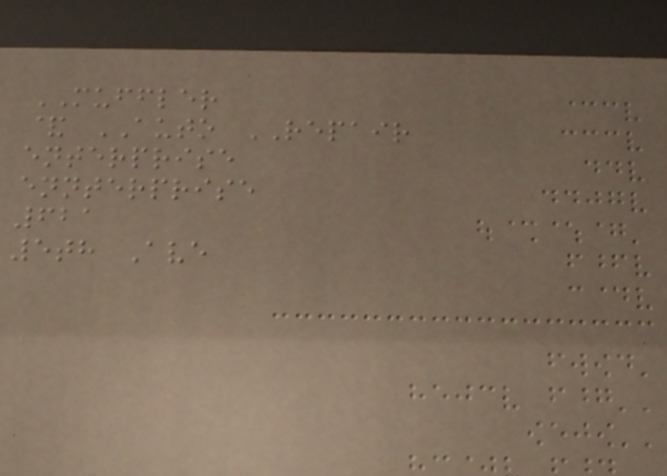MUFFLER
& AUTO REPAIR
enterprise
ennterprise
621
5th Ave
